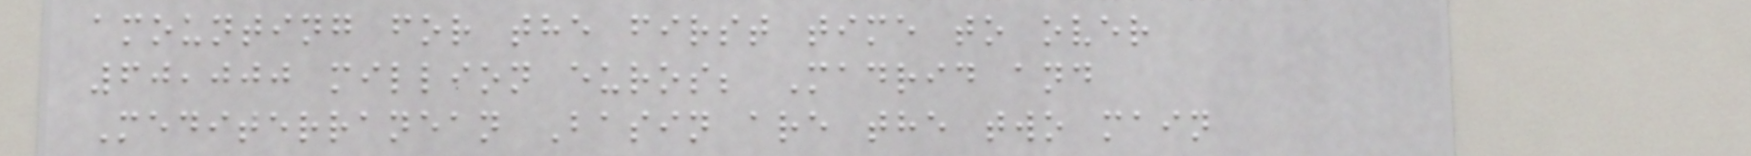amounting for the first time to over
60,000 million euros; Madrid and
Mediterranean Basin are the two main
